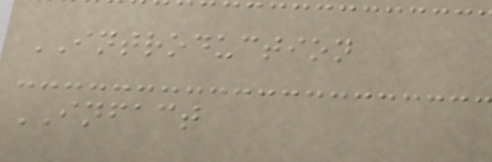INTRODUCTION
INFACT
